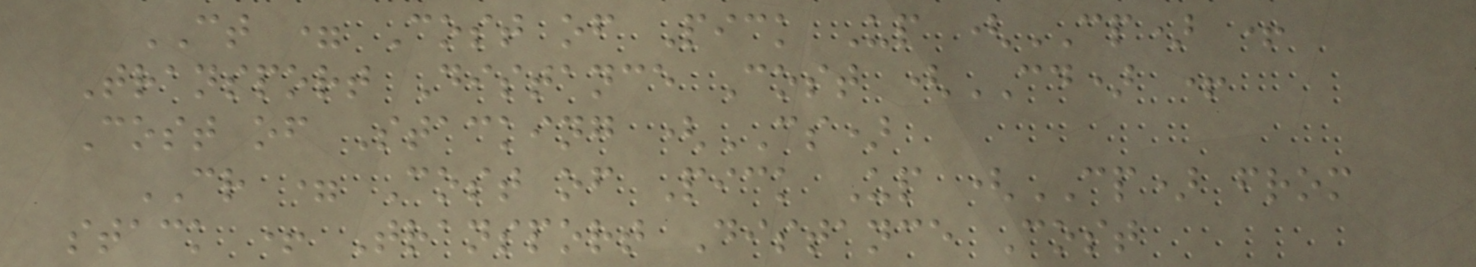CT = Cost of Pick Up (CP) +
Transport Distance Cost (CD) +
Cost of Stacking (CS)
CR = Cost of Pick Up (CP) from
stack + Transport Distance Cost
